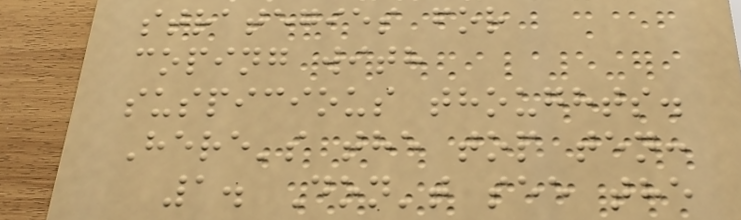strategies for
coping with
suspicious thoughts.
Here's the top ten:
1. Don't see the
